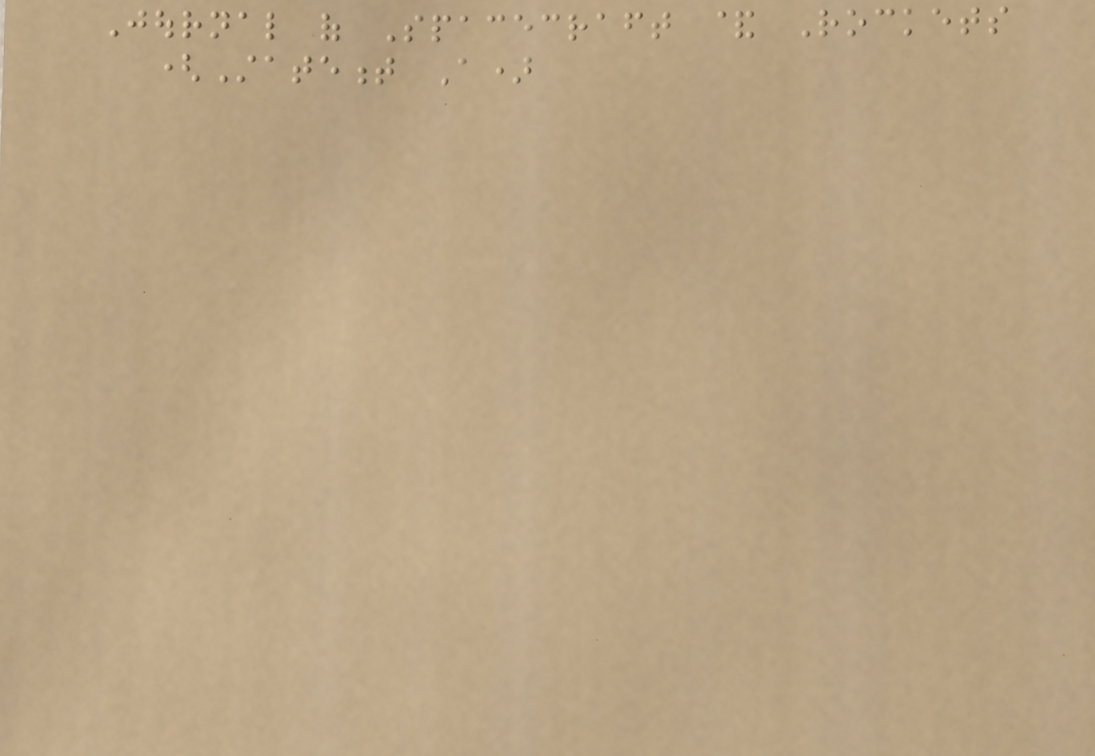Journal of Spacecraft & Rockets
(Statement A)
